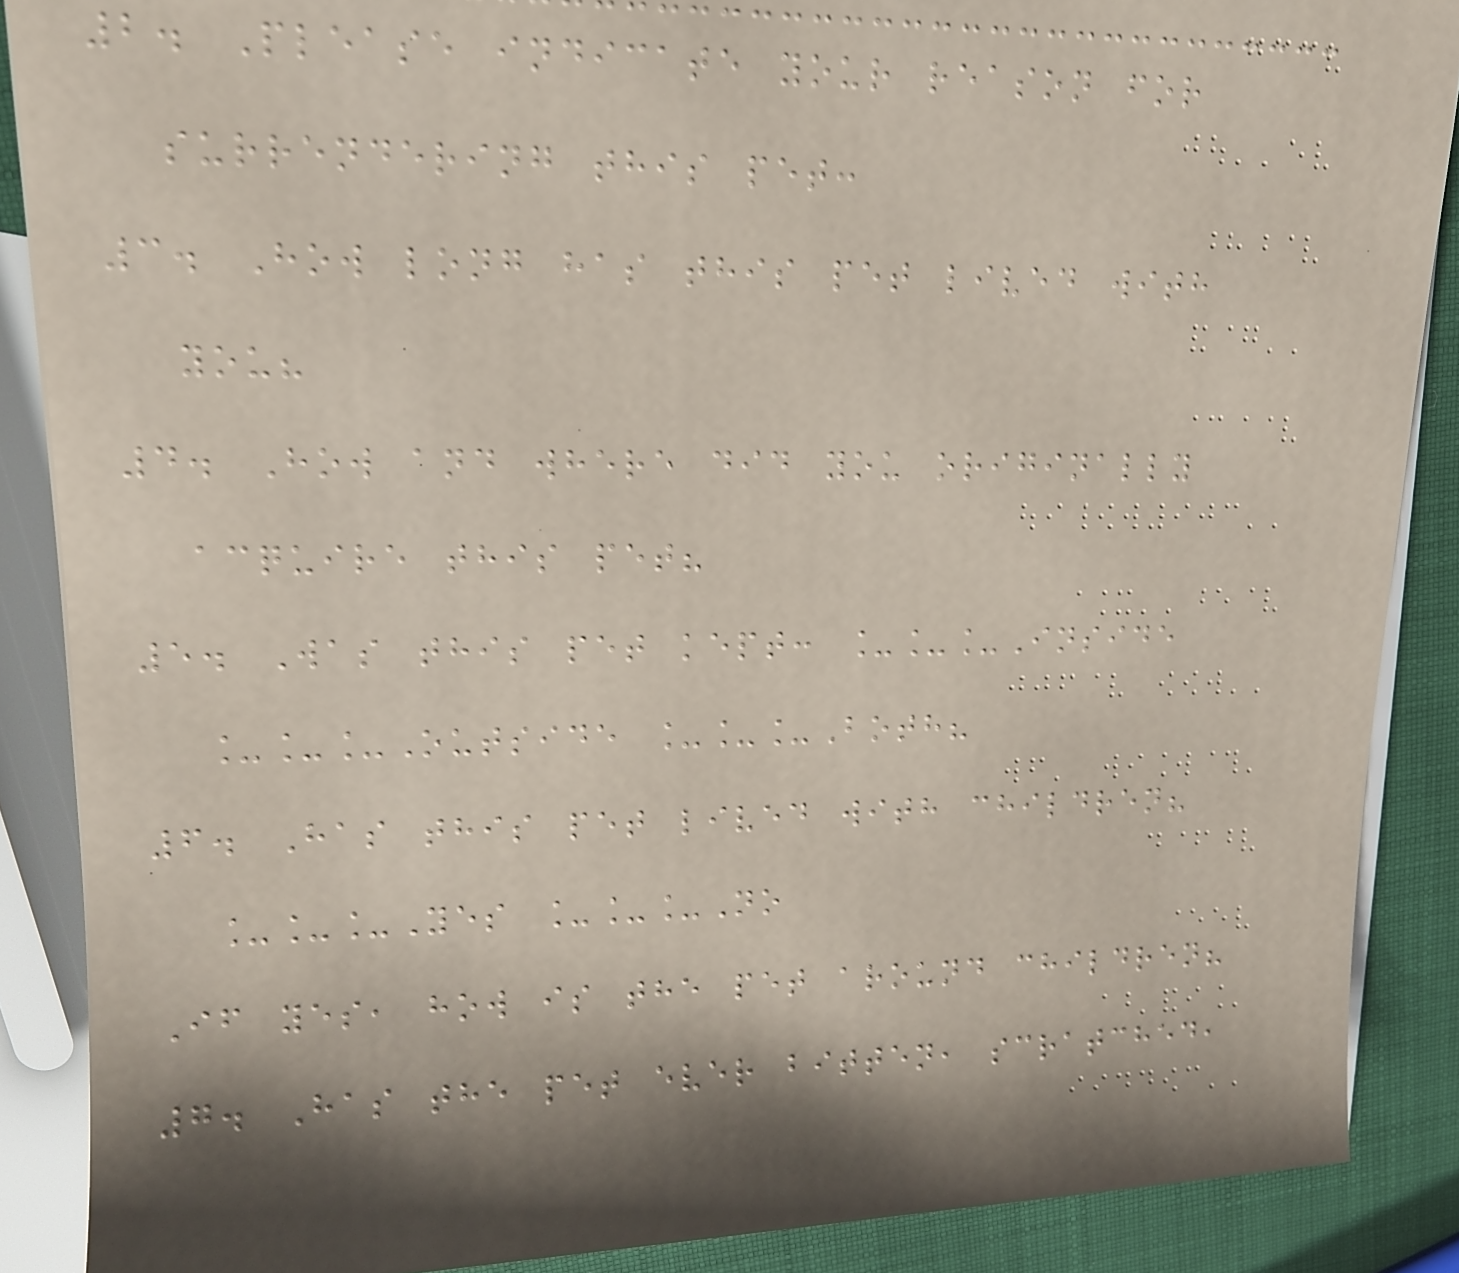2. Please indicate your reason for
surrendering this pet:
3. How long has this pet lived with
you?
4. How and where did you originally
acquire this pet?
5. Was this pet kept: ___Inside
___Outside ___Both?
6. Has this pet lived with children?
___Yes ___No
If yes, how is the pet around children?
7. Has the pet ever bitten, scratched,
